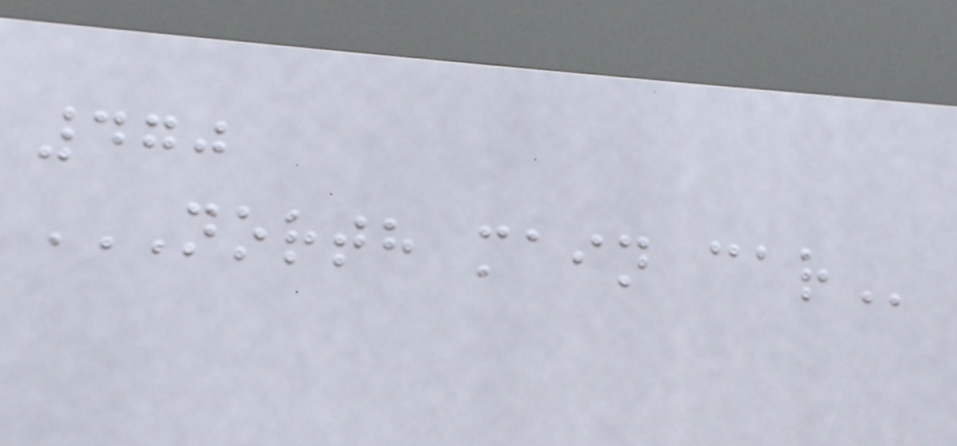470
NORTH MAIN CAR
